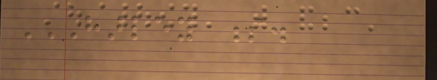HARLEY S.
